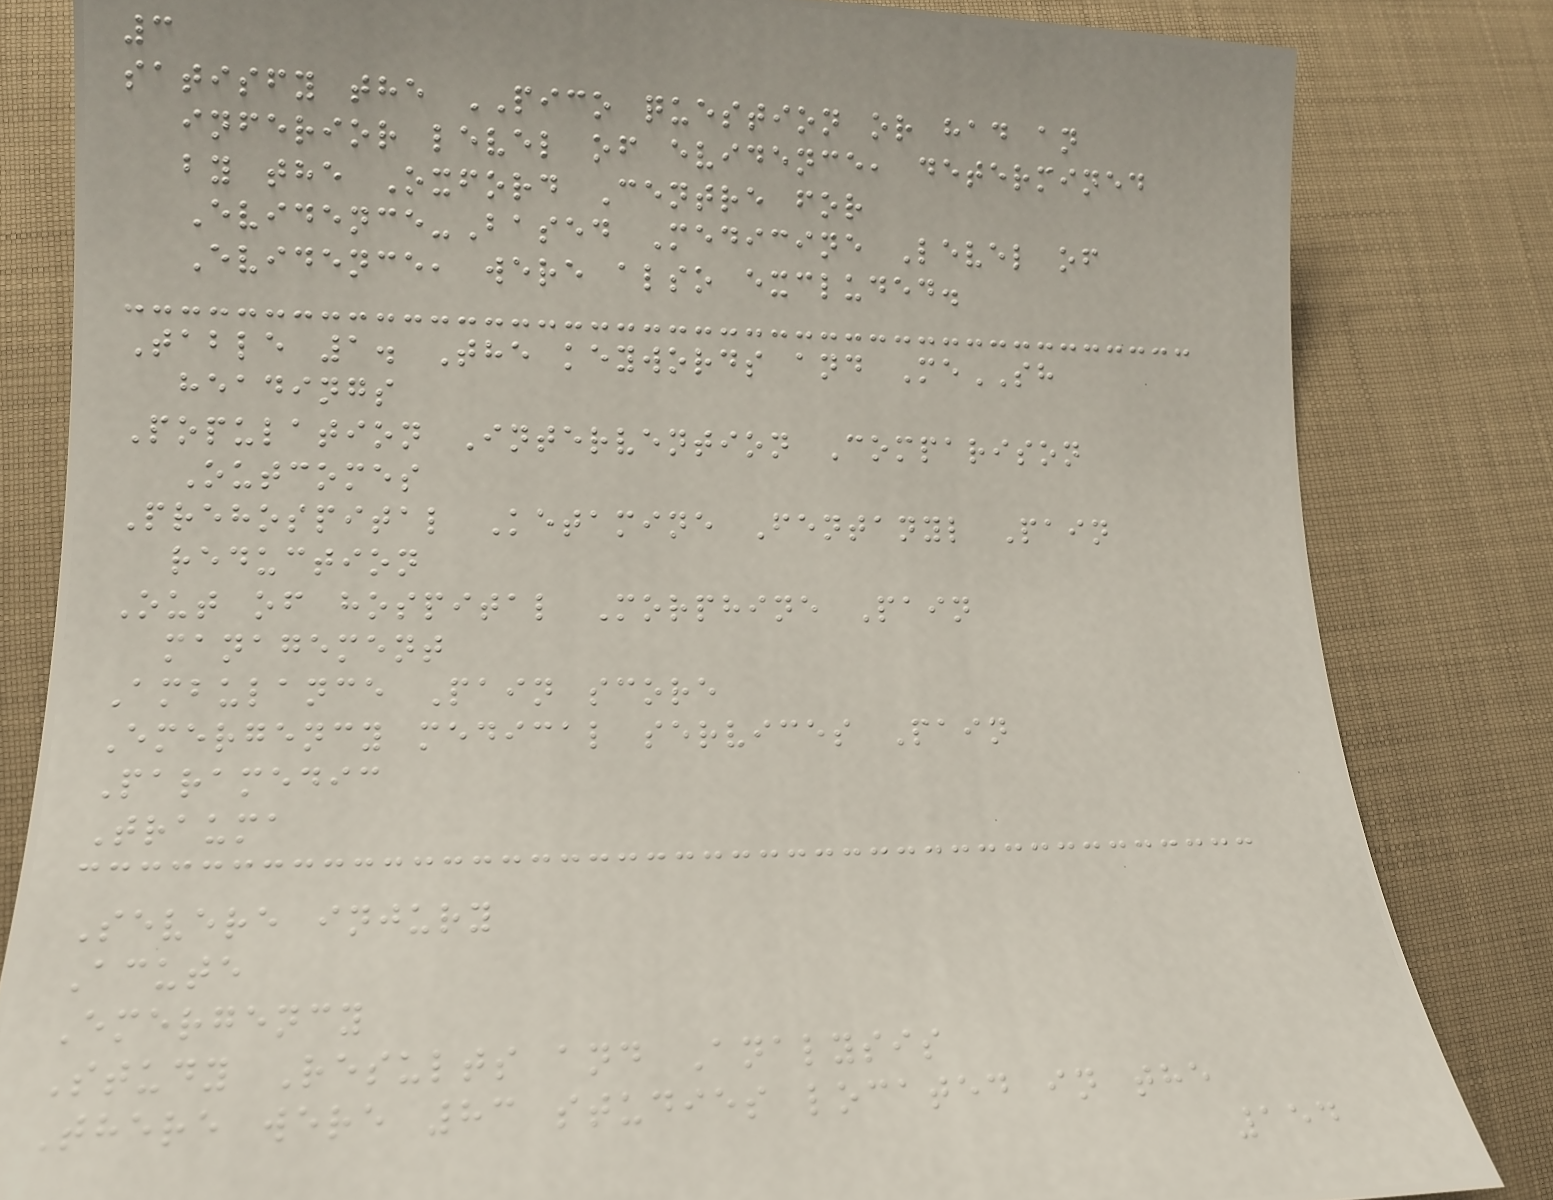3
satisfy the PICO question or had an
inferior level of evidence, determined
by the Oxford Centre for
Evidence-Based Medicine Level of
Evidence, were also excluded.
Table 1. The keywords and MeSH
headings
Population Intervention Comparison
Outcomes
Prehospital Ketamine Fentanyl Pain
reduction
Out of hospital Morphine Pain
management
Ambulance Pain score
Emergency medical services Pain
Paramedic
Trauma
Severe injury
Acute
Emergency
Study Results and Analysis
There were 83 studies located in the
154
